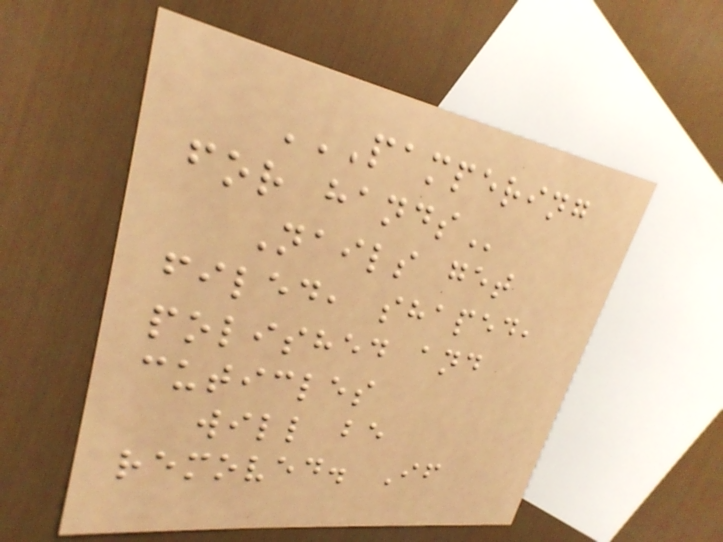PAMPERING
FOR HANDS
Nails get
filed, shaped,
polished and
cuticles
will be
removed. If
